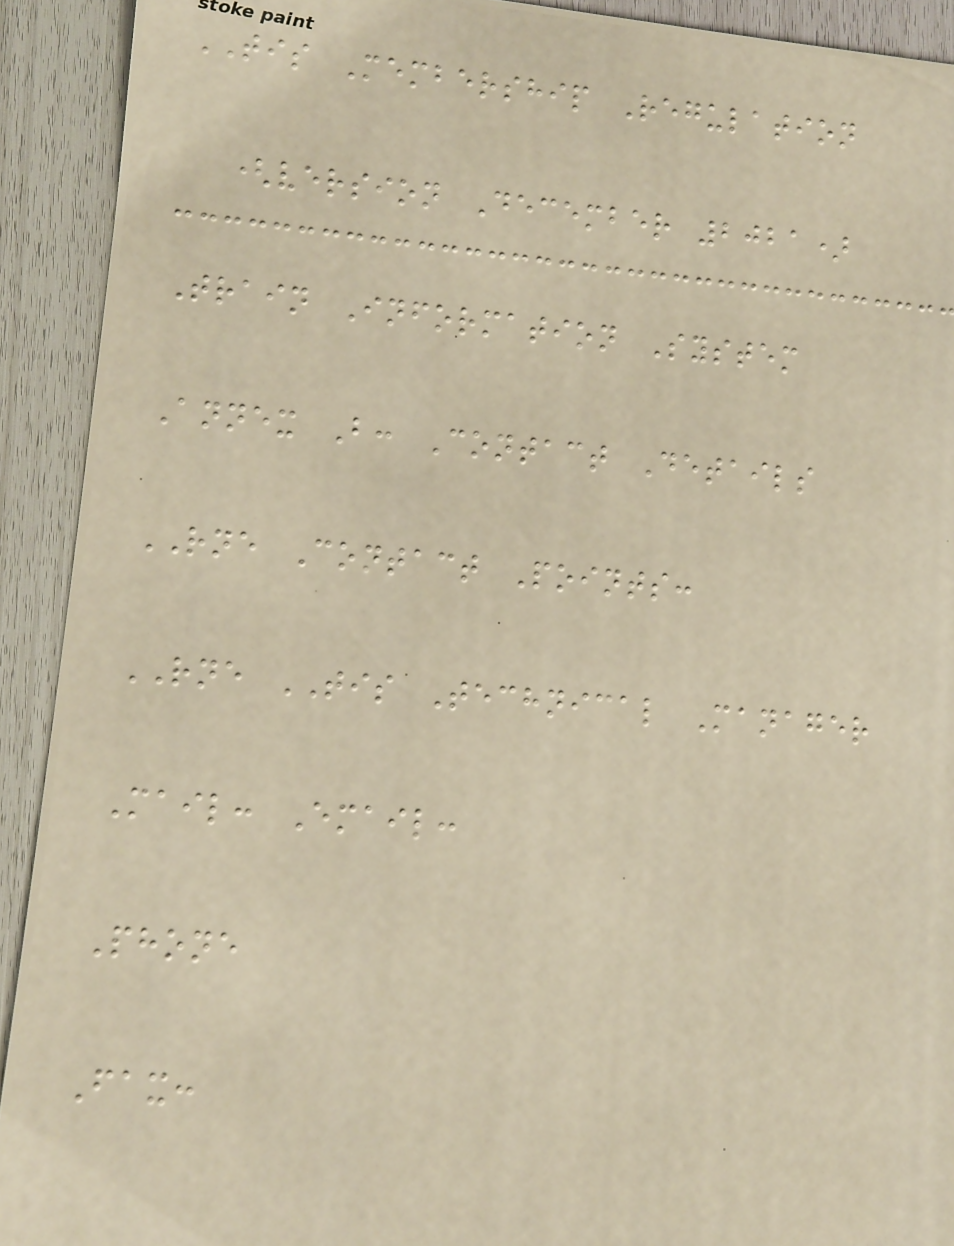TIS Membership Regulation
(version December 2021)
Train Information System
Annex B: Contact Details
RNE Contact Points:
RNE TIS Technical Manager
Mail: Email:
Phone
Fax:
